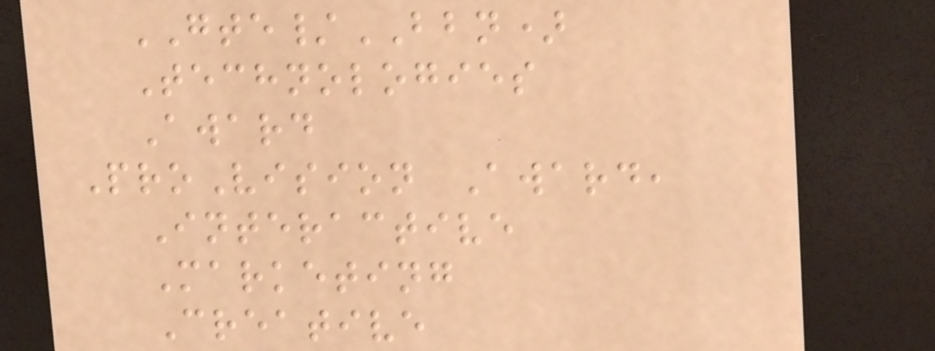GTE/BBN)
Technologies
Award
ProVision Award,
Interactive
Marketing
Creative
